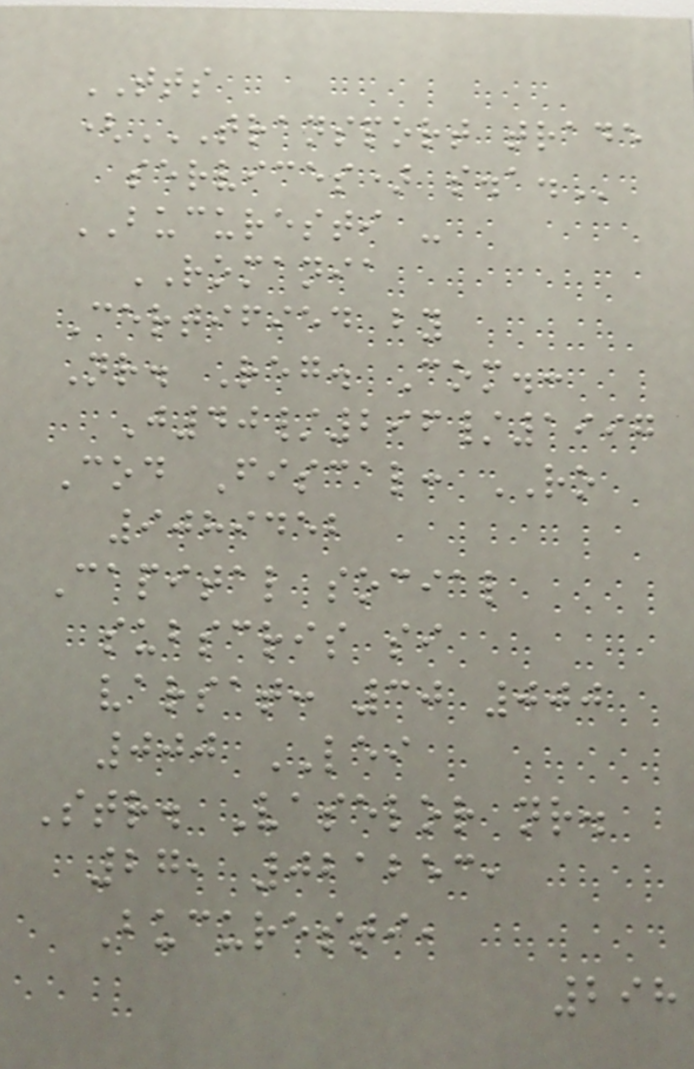TTS
(TRANSPORT TRADE
SERVICES) S.A.
BUCURESTI -
ROMANIA
Certified by
Nr. Reg. Com.:
J40/296/1997
Cod Fiscal: RO
9089452
Capital social
subscris si
varsat: 30 000
000 LEI
Str. Vaselor nr.
27, 021253,
Bucuresti,
298
